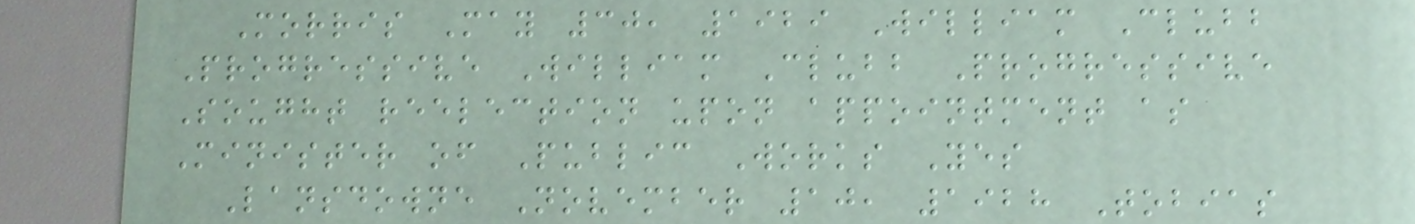Morris May 30, 1929 William Clubb
Progressive William Clubb Progressive
Sought reelection upon appointment as
Minister of Public Works Yes
Lansdowne November 10, 1928 Tobias
